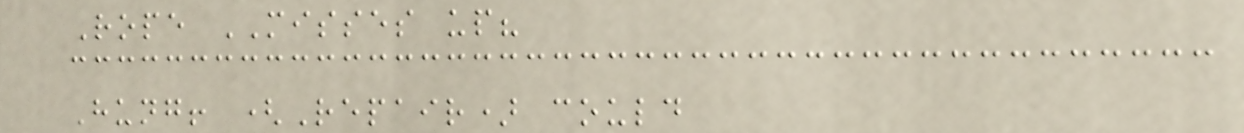Rope MISSES up?
Hung! (Repair) could
